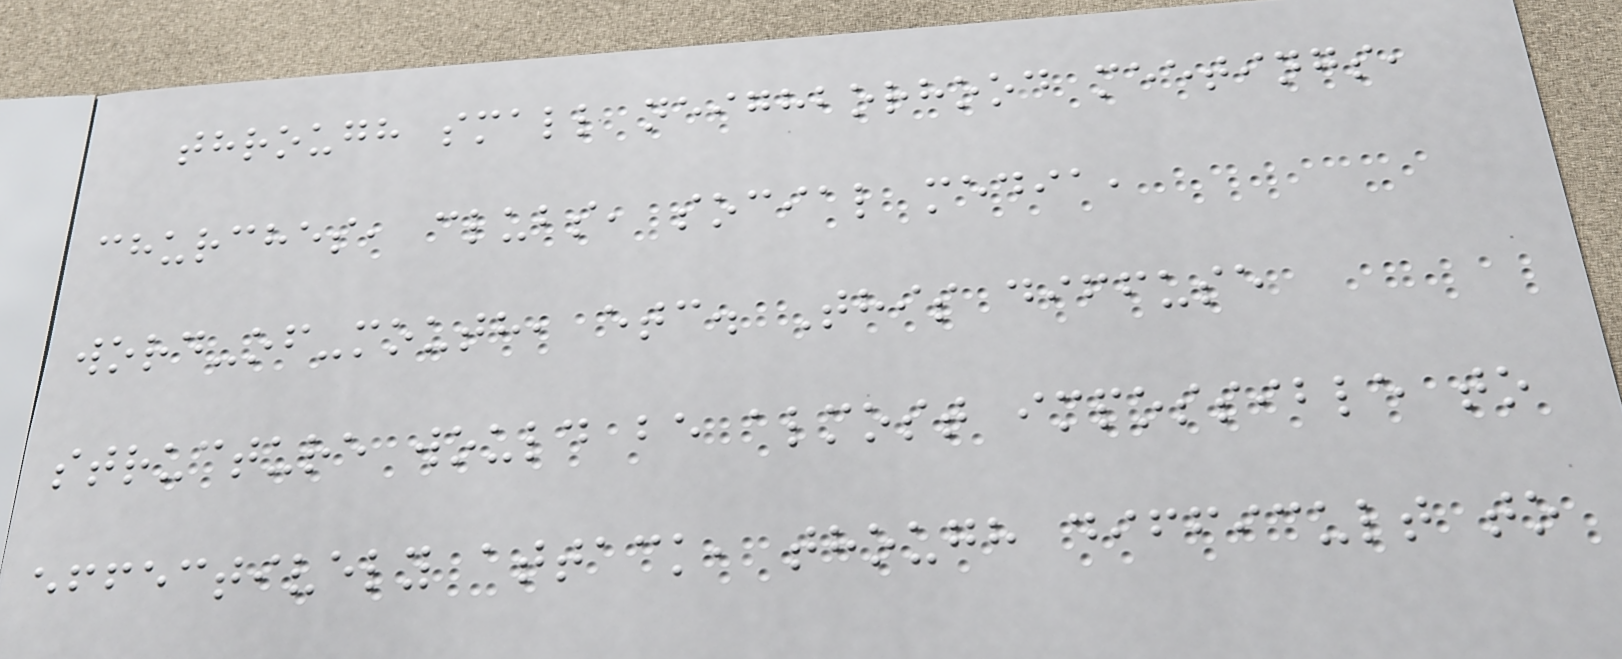through small neighborhood meetings,
churches, clubs, social media,
word-of-mouth, etc. This diffuse
structure would be almost impossible to
effectively attack, though difficult to
